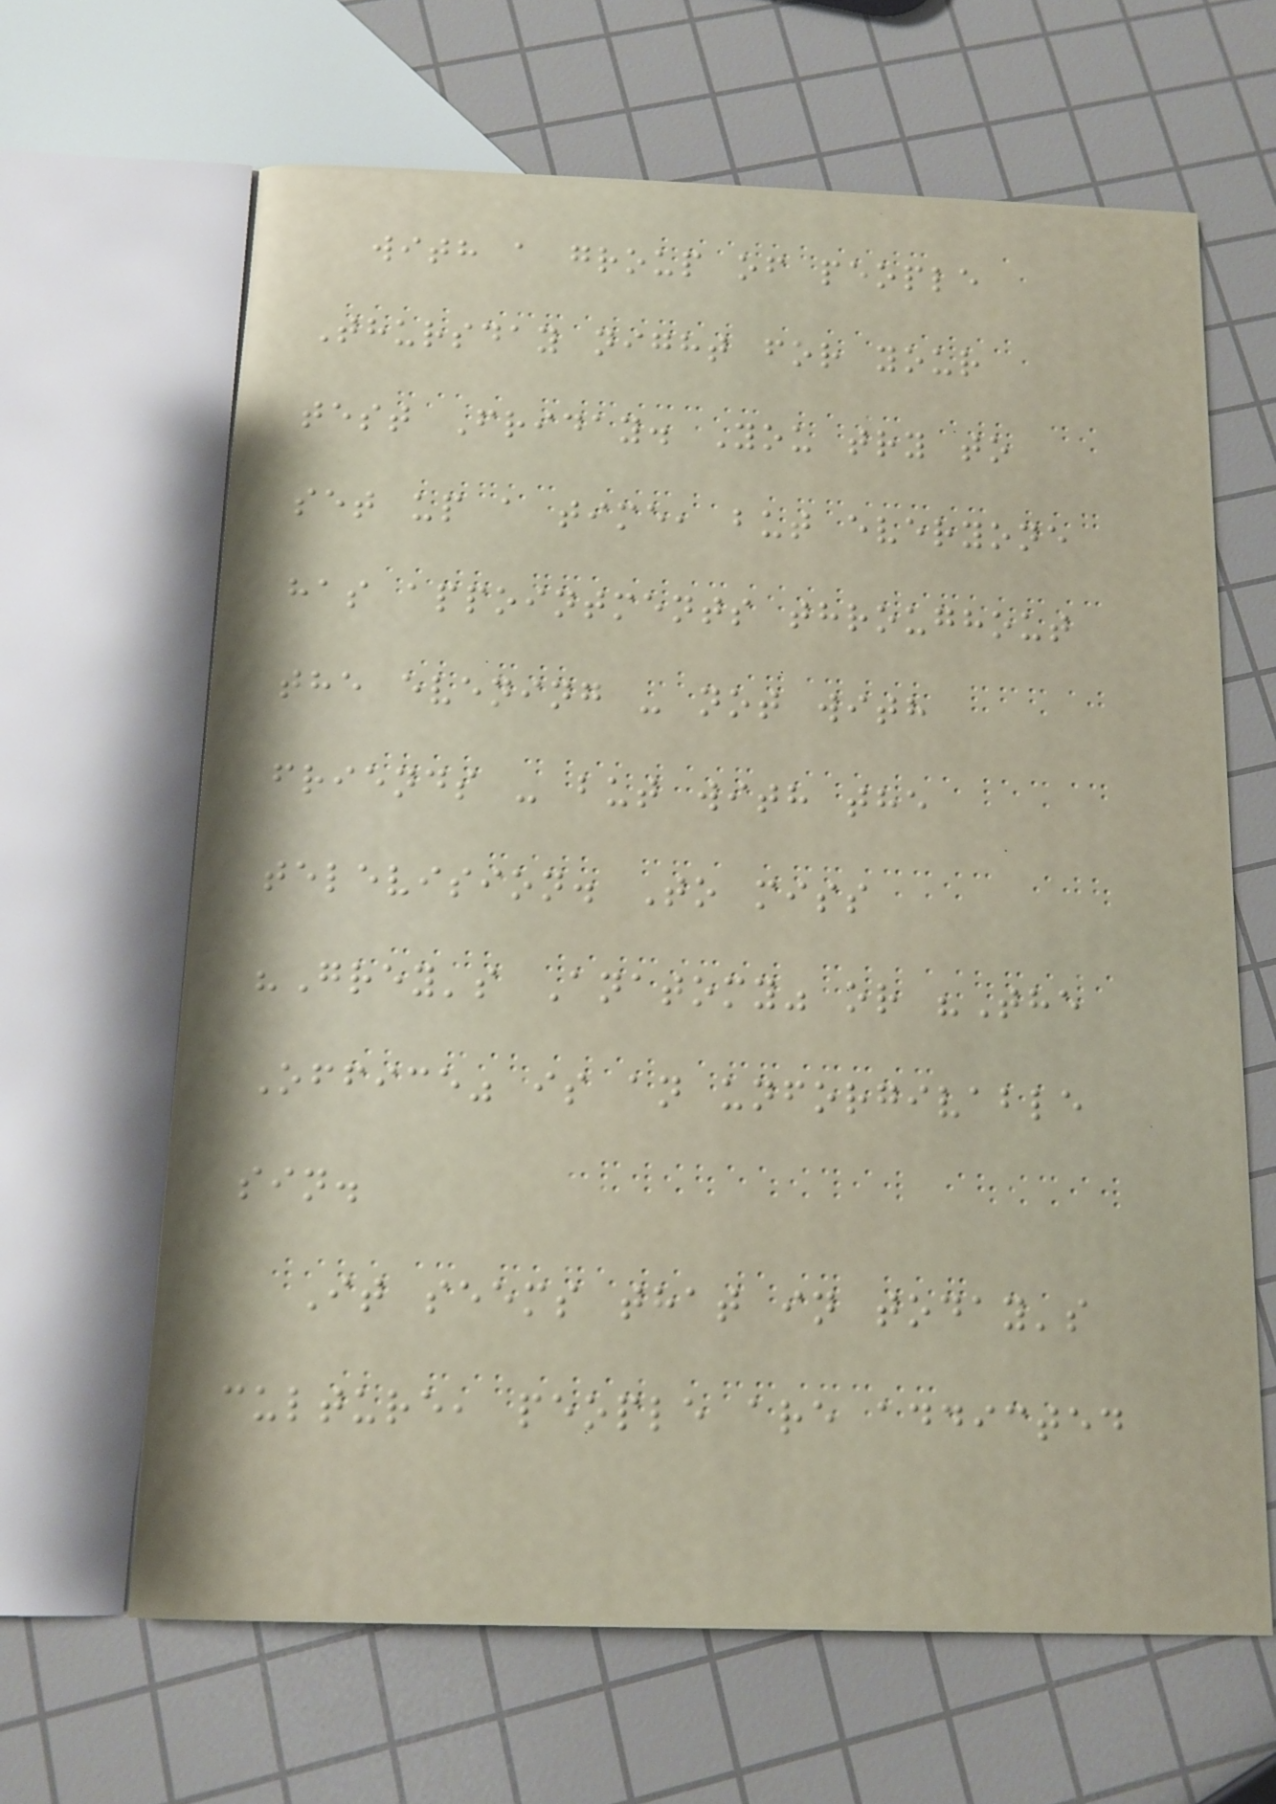with a group of people
Thursday night for your
test Friday. You try to
set up a time, but everyone
has appointments throughout
the evening - not with
friends - but with the
television. To miss
"Grey's Anatomy" or "The
Office" is an unforgivable
sin.
It seems that in today's
culture, people are addicted
